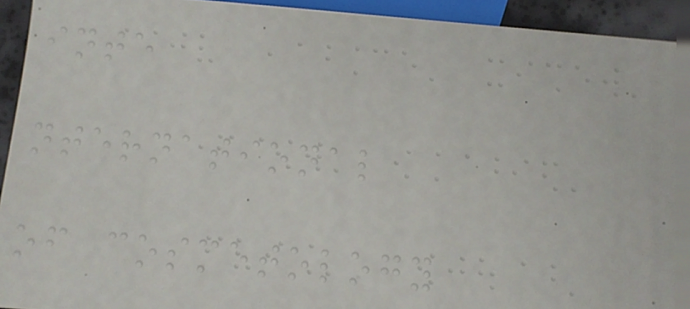inte
nternational
of cosmetology
